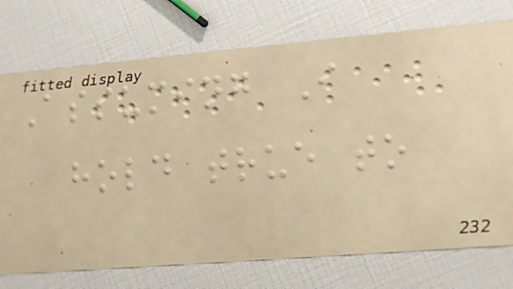Assuming I
hold true to
